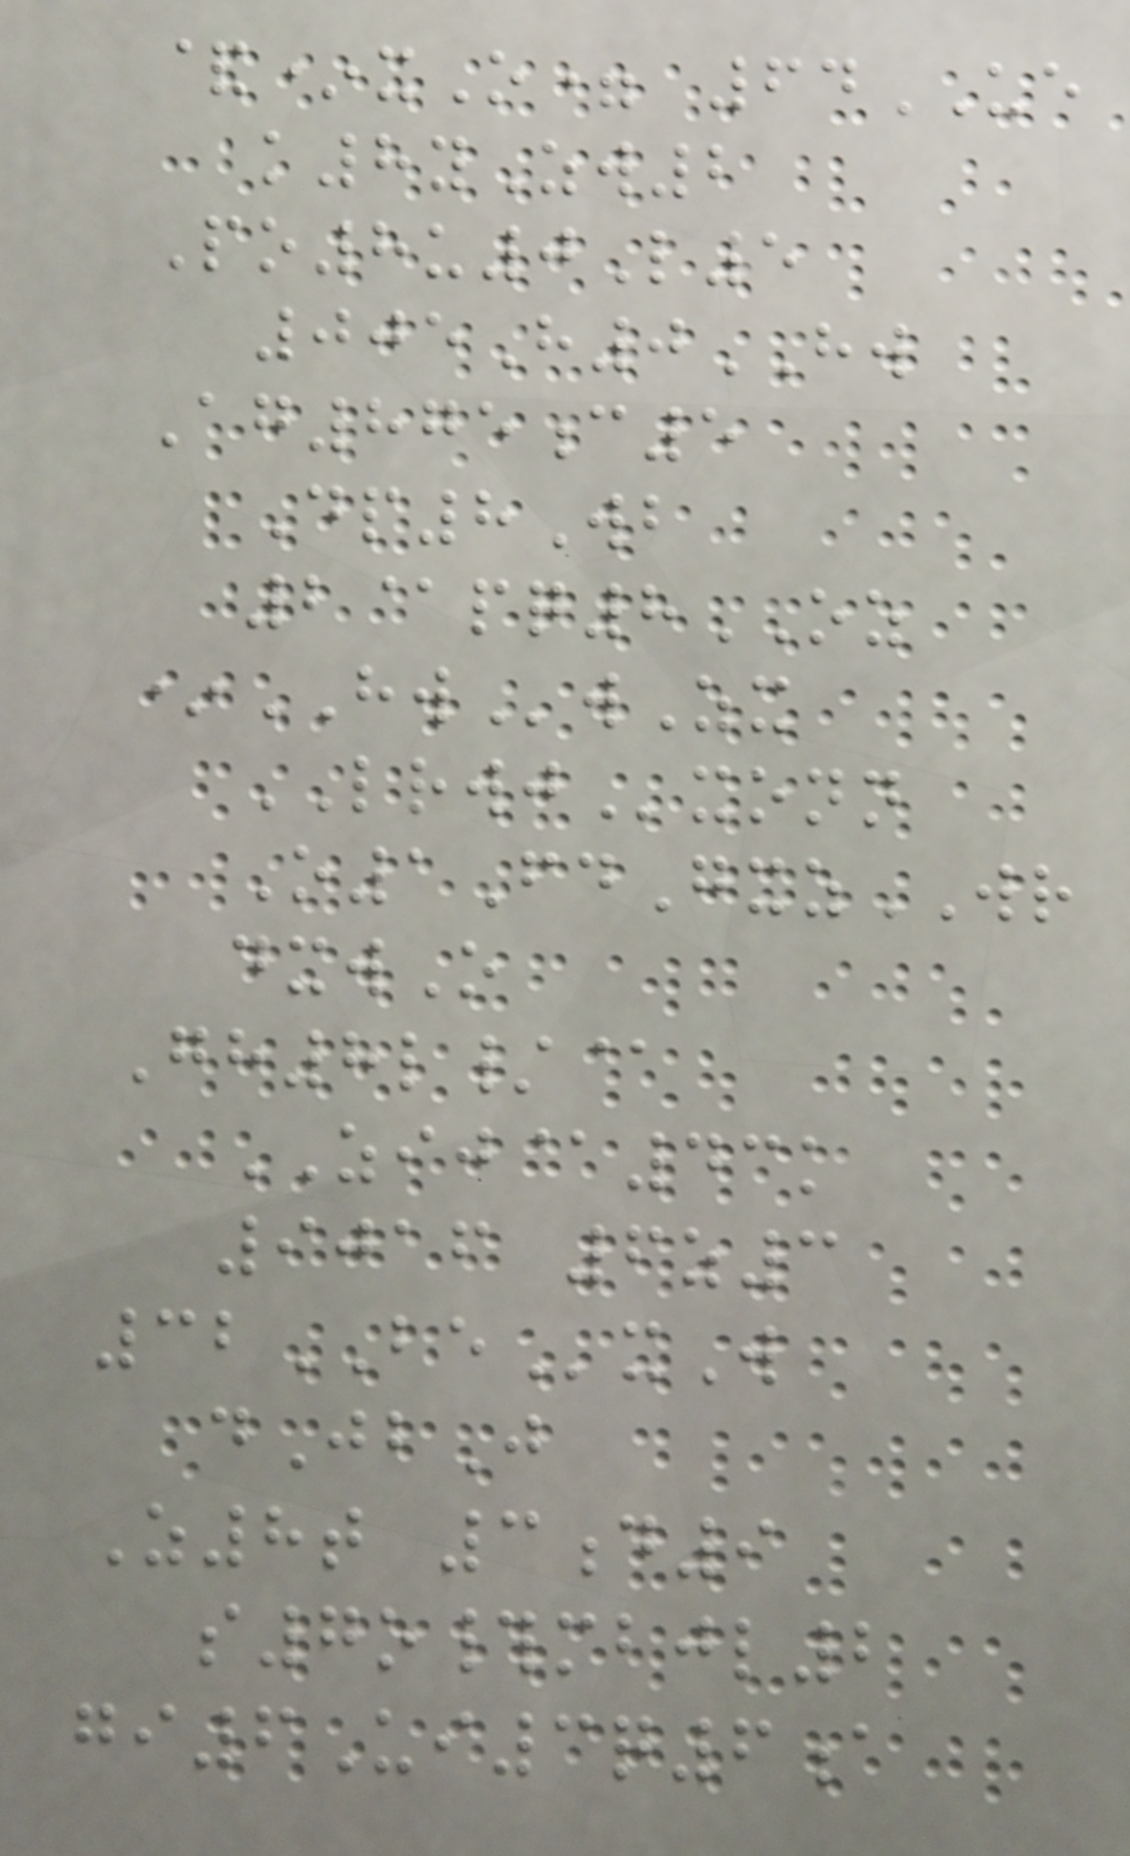&*xO= 64UE
k8yZw2
Po8u0L5
005H0HW
Ag875c5
Dp8Wb
2@pq8OZ
*HWwZx
LRWJxonn
O1FdGxzWR
dxwO
Gh8l/@
ZIJ@43k
9016 6z3
32BExW
dJbJ
Z8t 3d9
s7o#mbjl2
gi6Ui3q6a
